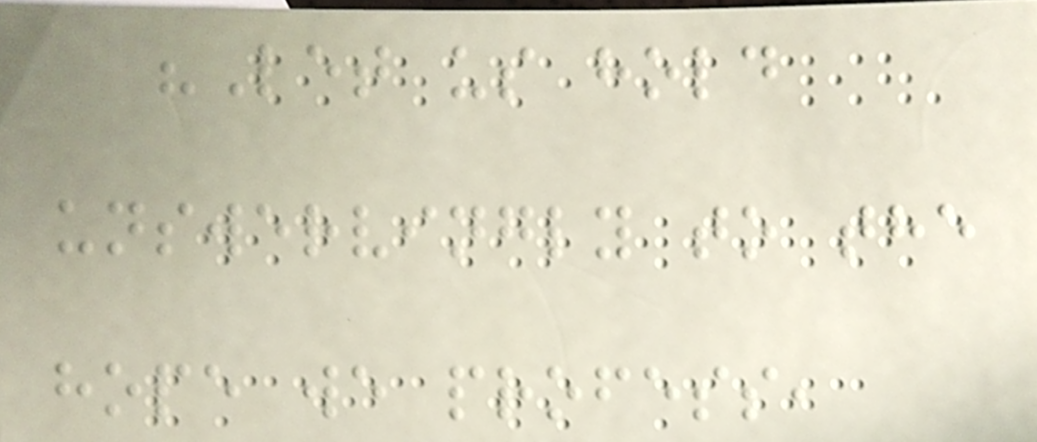"Let us hold
unswervingly to the
hope we profess,
